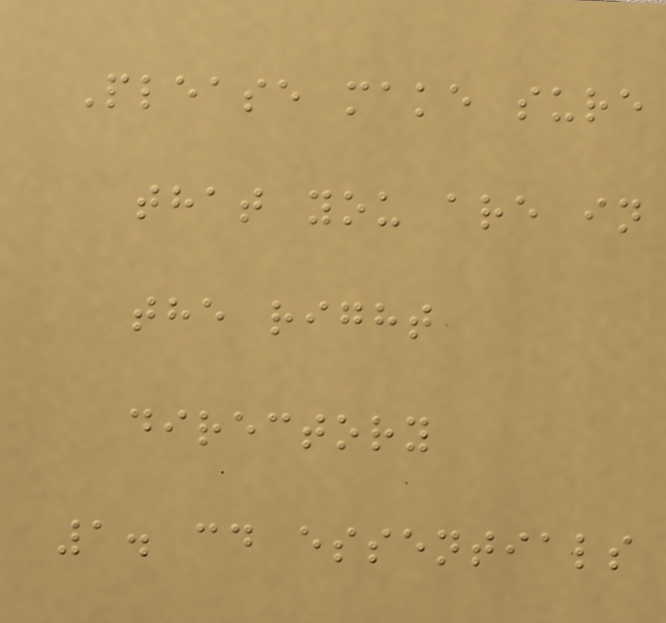Please make sure
that you are in
the right
directory
1. cd essentials
